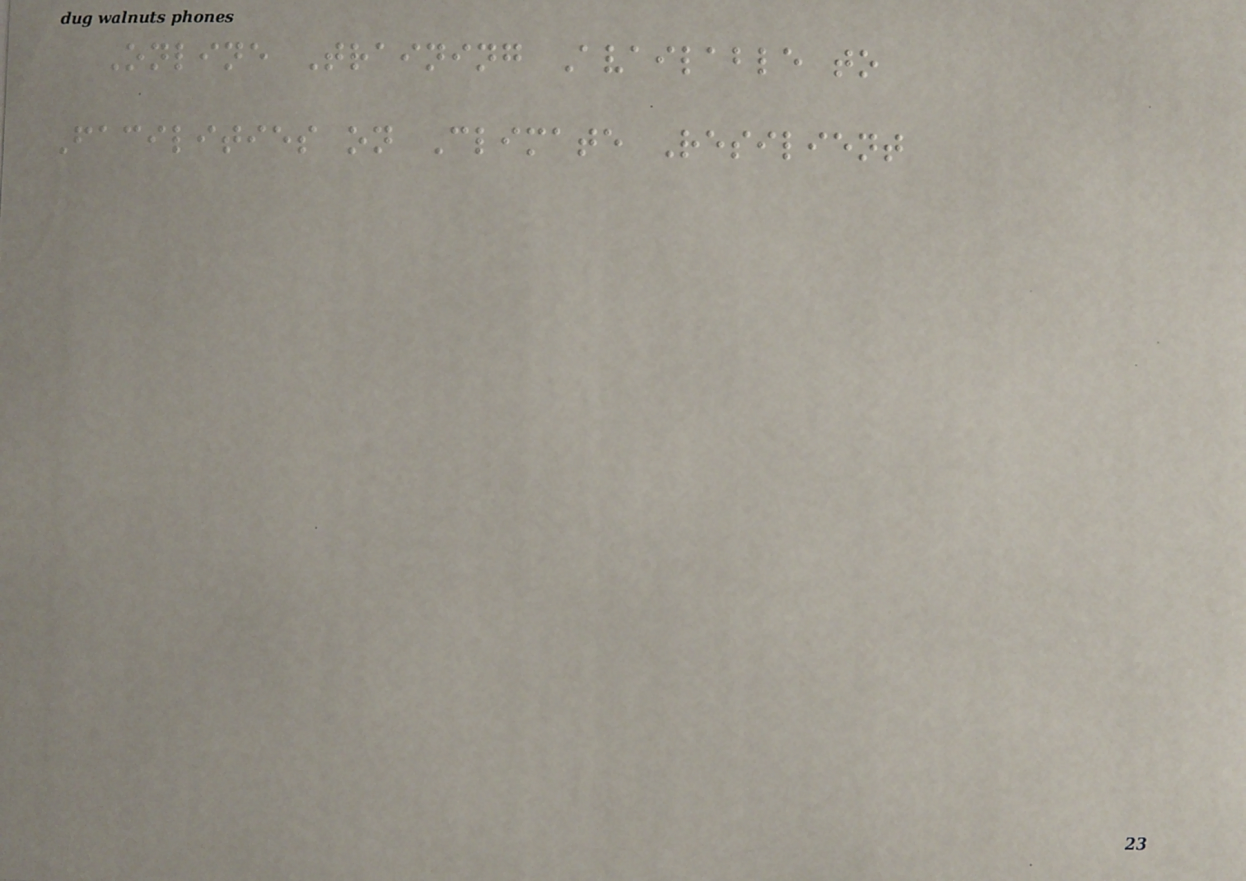Online Training Available to
Facilities on Climate Resilient
